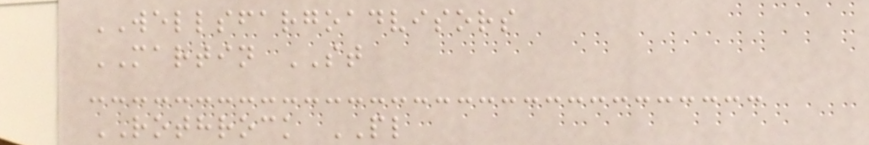WELLSFARGOADVISORS
MARTIN ST
ROTHROCK PL
